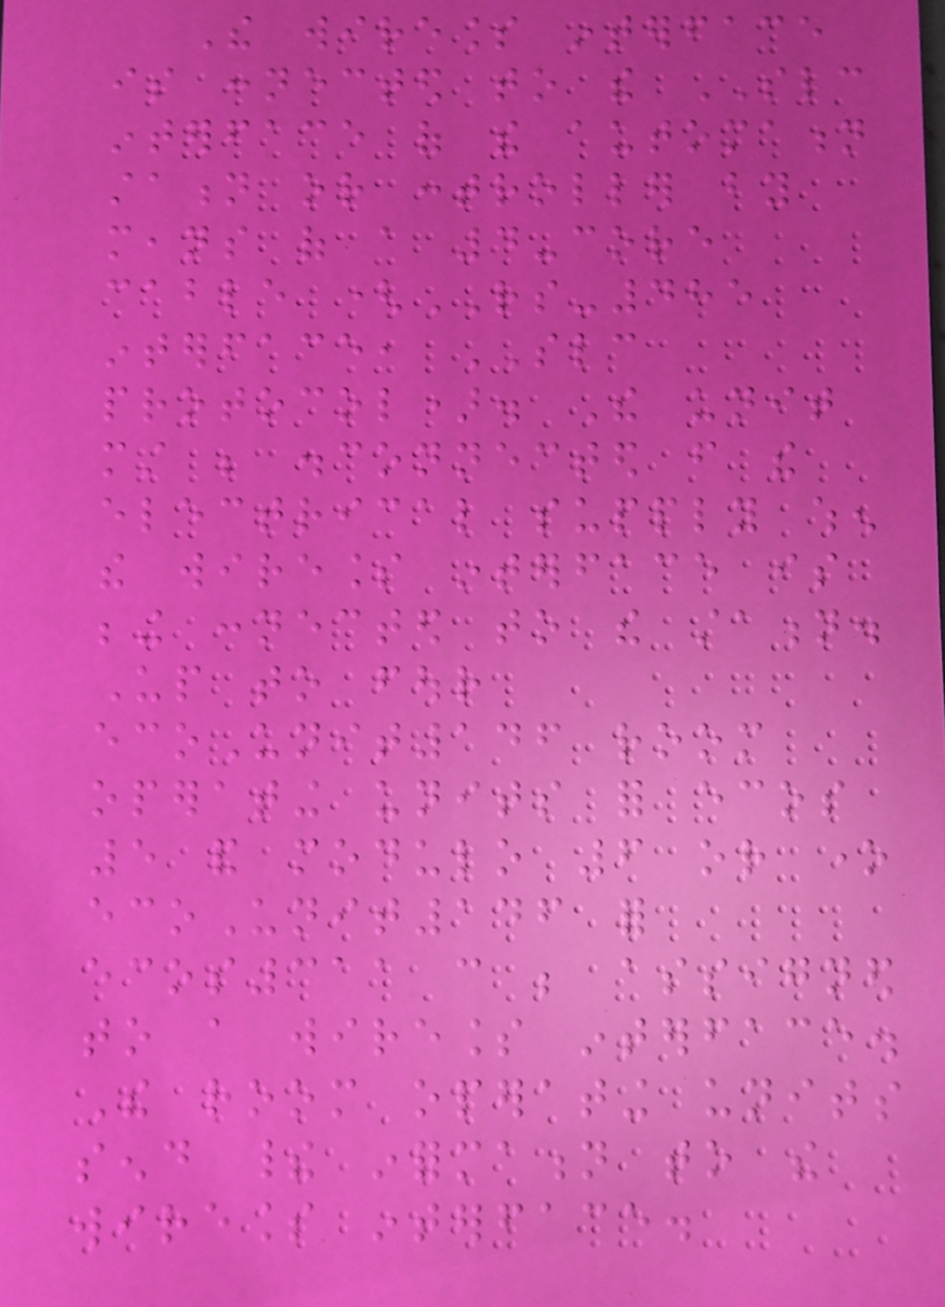The wireless interface
is connected to the SLC
interface of the automation
station or controller by
means of a 4-core
cable (RS-485
interface, SLC
protocol). The unit
must be disconnected from the
electrical supply when
the wireless interface is
being connected to the station.
Up to four
ecoUnit146 room
operating units for ecos
5 and modulo 6 or one
ecoUnit146 for
ecos311 can be assigned
to a wireless interface.
The room operating units
send their information to the
wireless interface.
